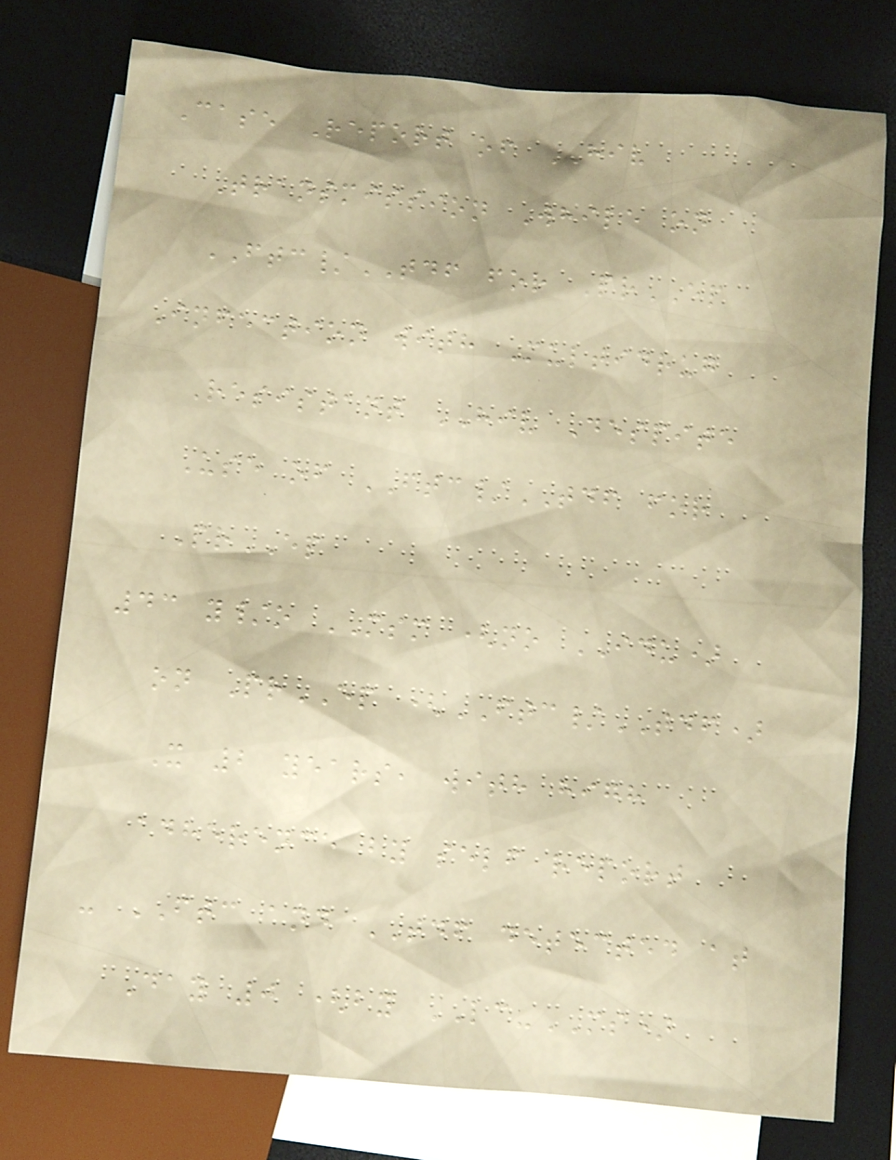Case Report of HIV
Transmission While on
FTC/TDF for PrEP
Infection with Multidrug
Resistant HIV Despite
Use of FTC/TDF for
PrEP
43 y/o MSM (no IDU)
on PrEP (FTC/TDF)
X 2 years, with high
adherence by self report
- FTC and TDF detected at
Day 0 (by LC-MS)
